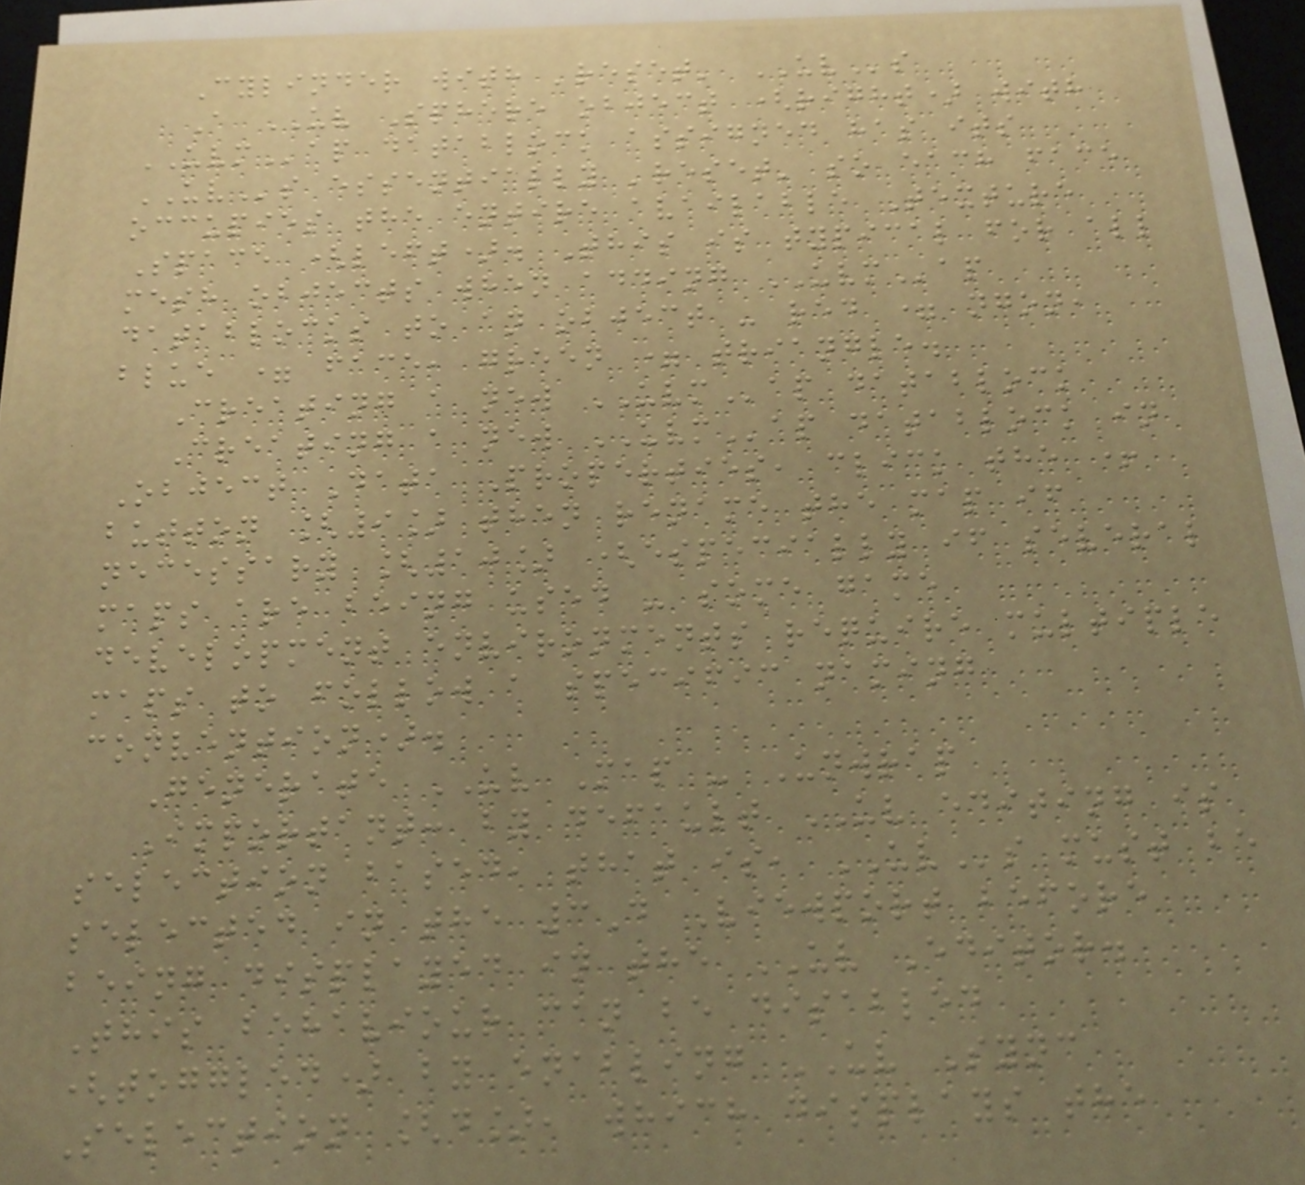Cylinder with 'reset' UVs
A UV Sphere object (right) with
UVMap datablock assigned has its
UVs essentially 'reset' so each face
occupies the entire available Texture
Space (left). This is typical for all
mesh objects when adding UVMap
datablocks to an object - red = ngon,
blue = face, green = triangle.
Creating a new UVMap datablock
Creating a new UVMap datablock in
Object Data Properties, click the +
button [9] then rename the map if
necessary [10] (especially if several
maps are being used - some game
development environments require multiple
maps to follow a specific naming
convention).
Generate UV Map - Unwrap
Important: by default UV editing is
selection based, that is, UVs must be
selected in the 3D Viewport before
being displayed in the UV Editor.
This behaviour can be disabled
(toggled) by enabling UV Sync
Selection [d], which displays the
